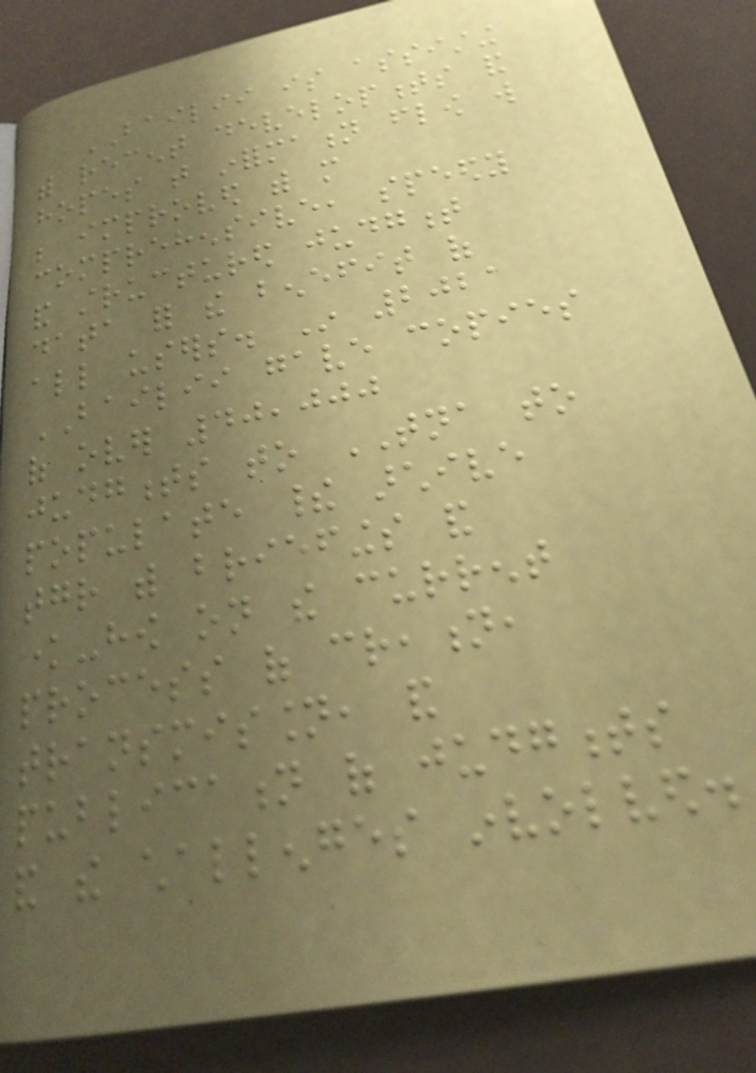BAILII is assisting
with recent developments and
hopes that information flow will
be improved with more
comprehensive, speedy
and structured judgment
data for the benefit of
all users. In 2021
BAILII gave copies
of over 40,000
judgments to TNA to
populate their archive
together with briefings and
know-how on the current
process of creation,
transmission, and
publication of judgments
and the challenges involved.
